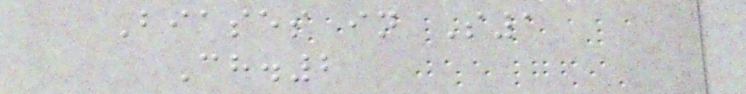Biases in S1
Ch.2
